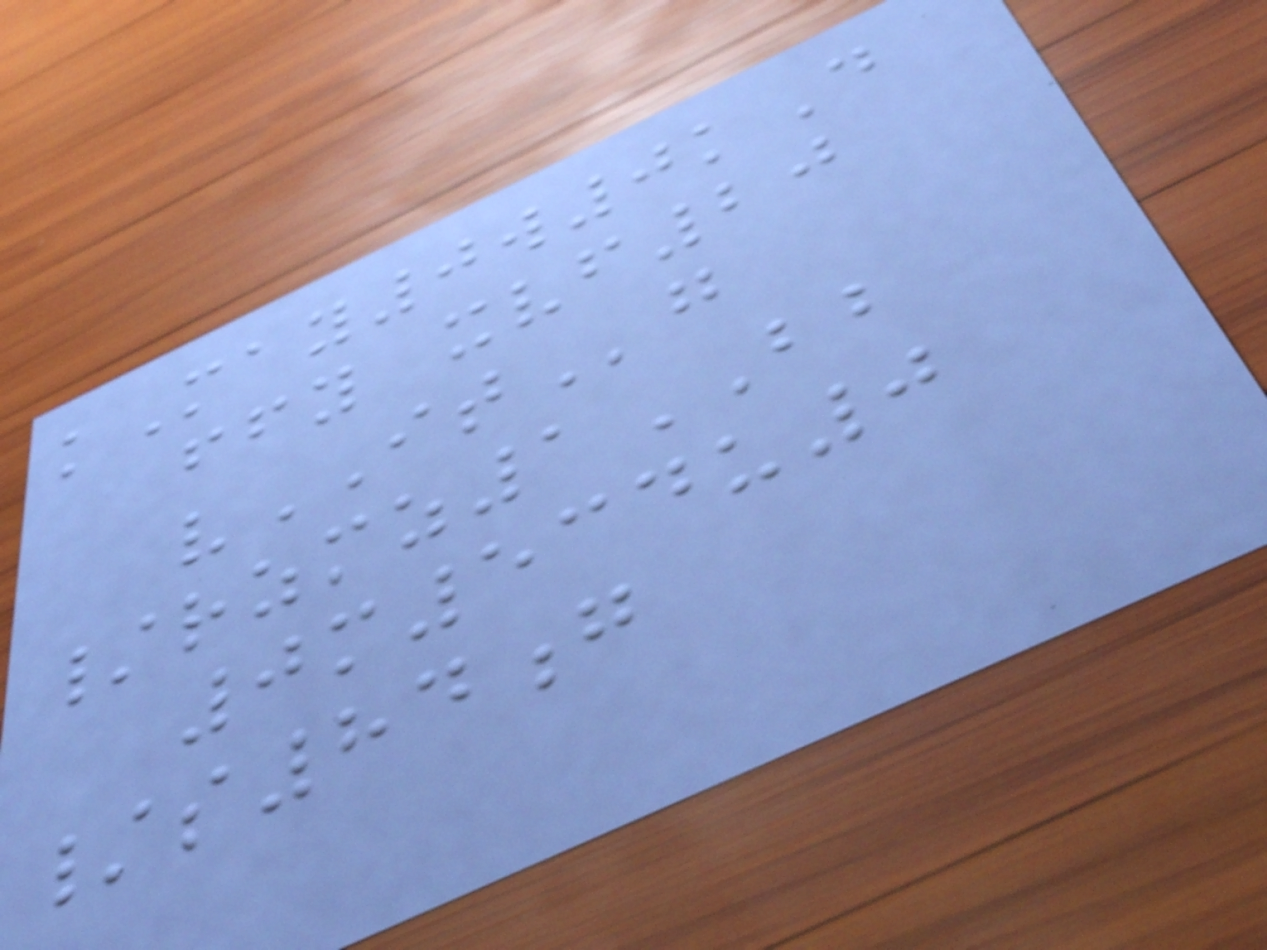kMay0w0kD
ffy xvf20
vITg
/rzmz1BB
0m534u0
/s84g
